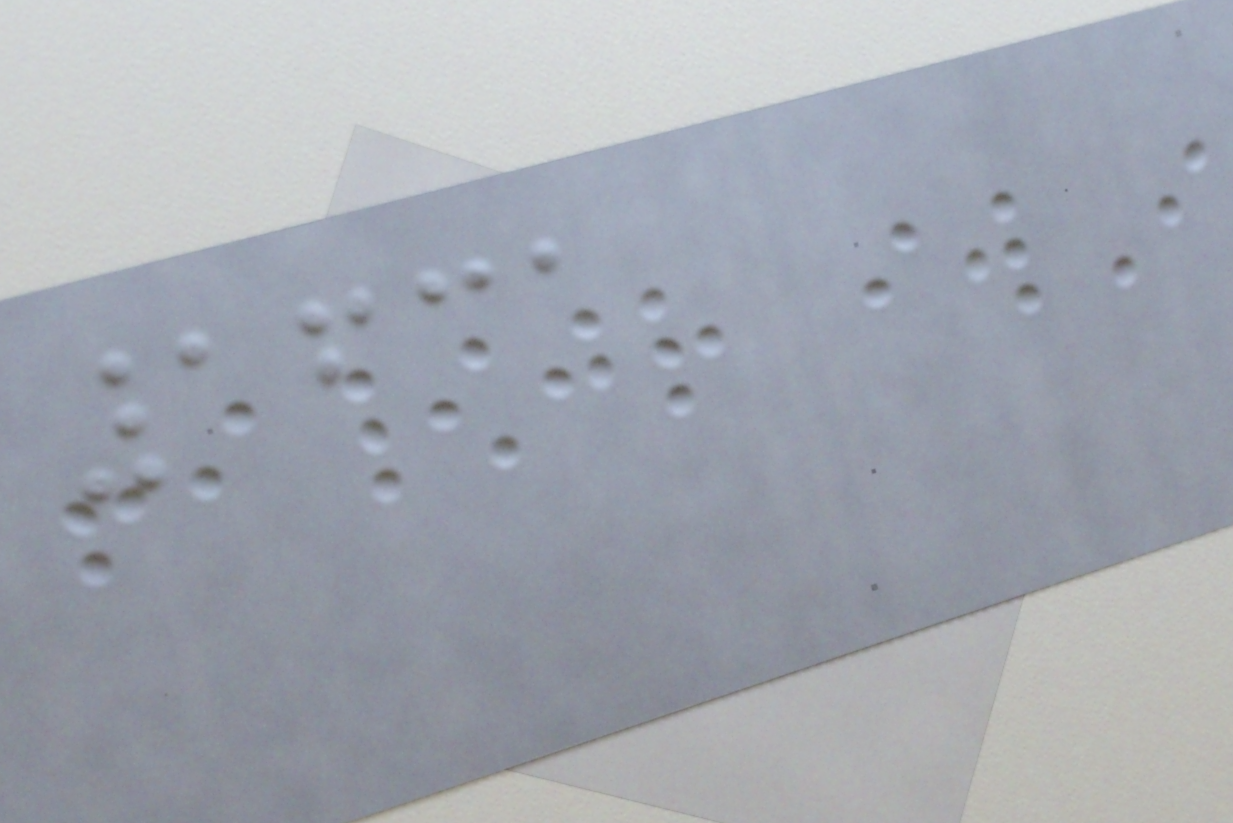1631
